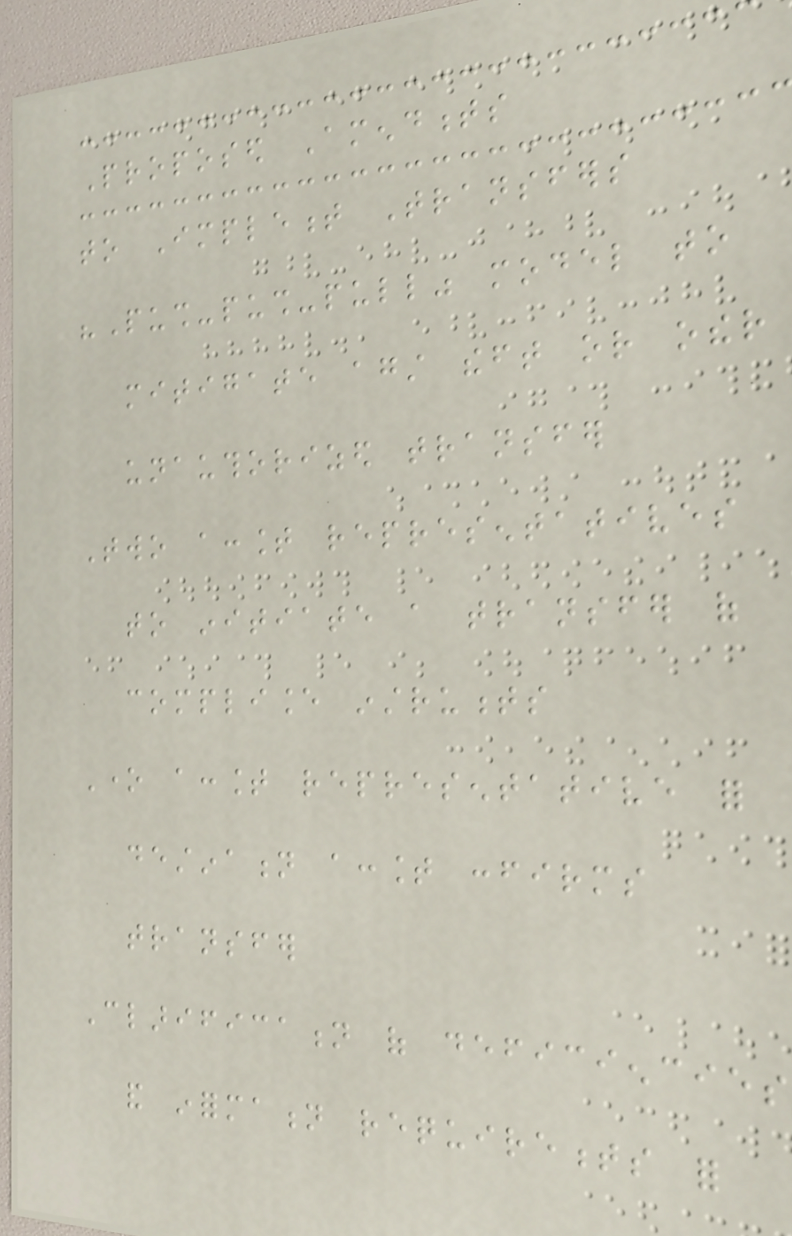Proposed Amendments
to Implement Transfers
"Push-push-pull" model to
mitigate against theft or other
unauthorized transfer
Two account representatives
to initiate a transfer of
compliance instruments
One account representative for
destination account confirms
transfer
Clarification of deficiencies
and information requirements for
